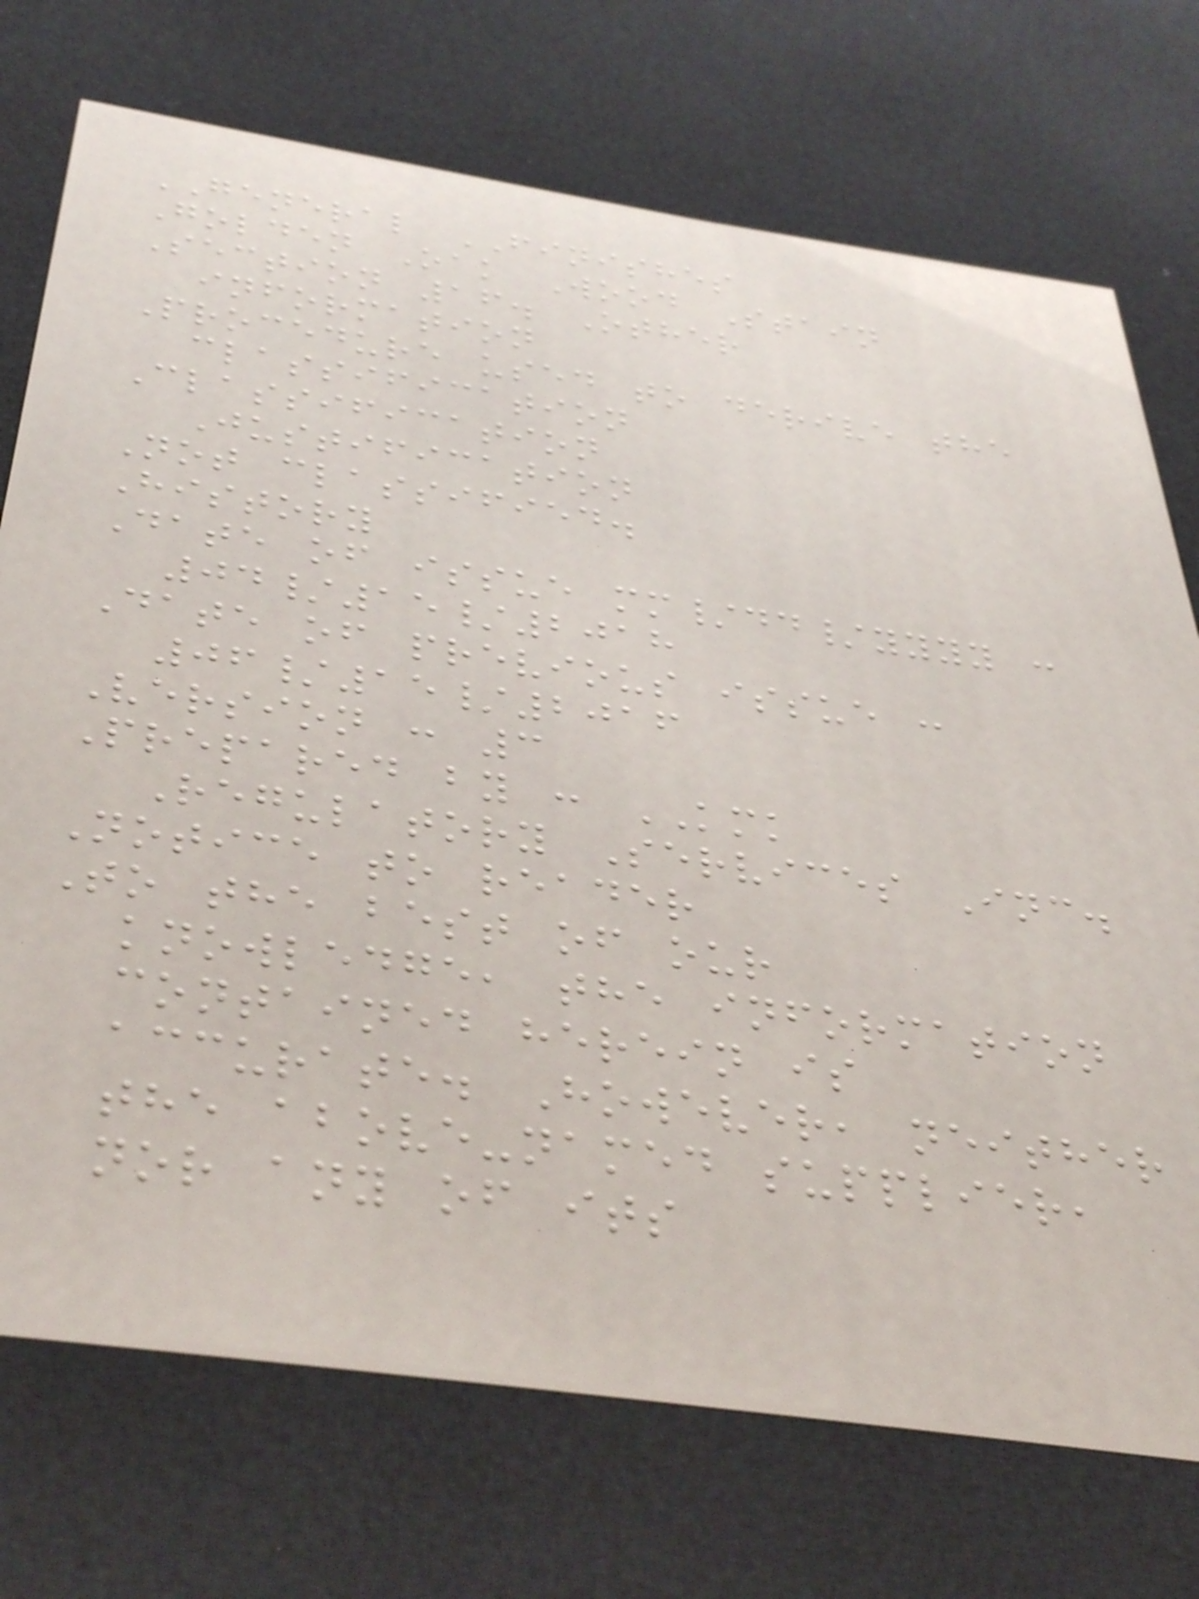GENERAL FINISHES
Golden Oak Wood Stain
Section 16. Other
information
Procedure used to derive the
classification
Classification
Justification
Not classified.
History
Date of issue mm/dd/yyyy :
04/15/2018
Date of previous issue :
06/15/2016
Version : 3
Prepared by : KMK
Regulatory Services Inc.
Notice to reader
To the best of our
knowledge, the information
contained herein is
accurate. However, neither
the above-named supplier,
nor any of its
